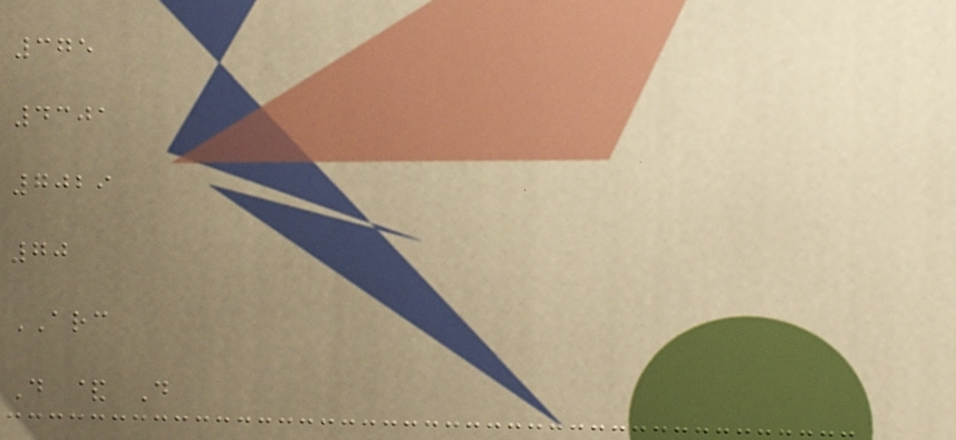375
4301
7029
70
ARC
D & D
